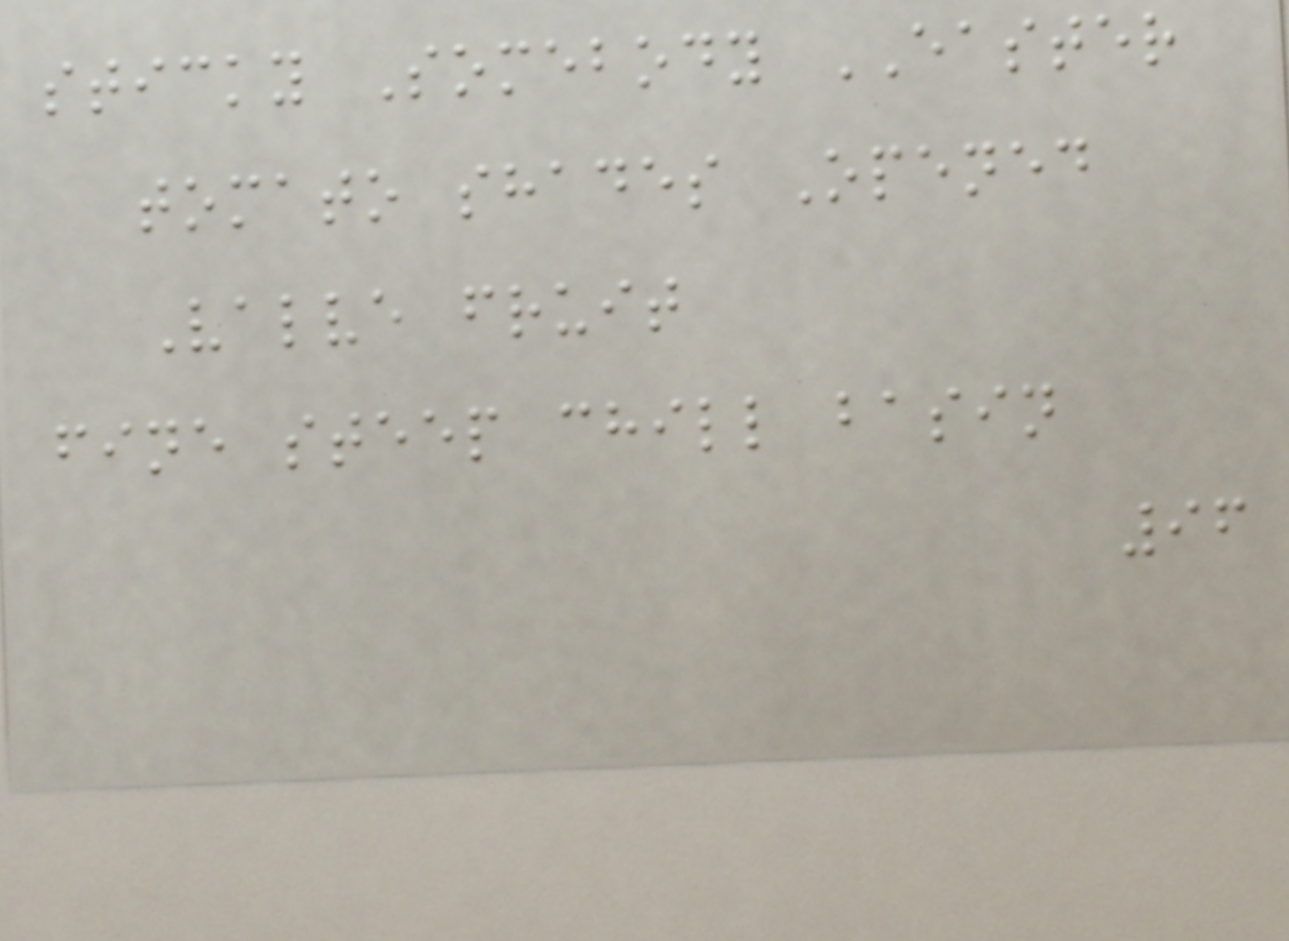sticky Somebody EASTER
tomato shades Opened
Valve fruit
fine steep chill basin
96
